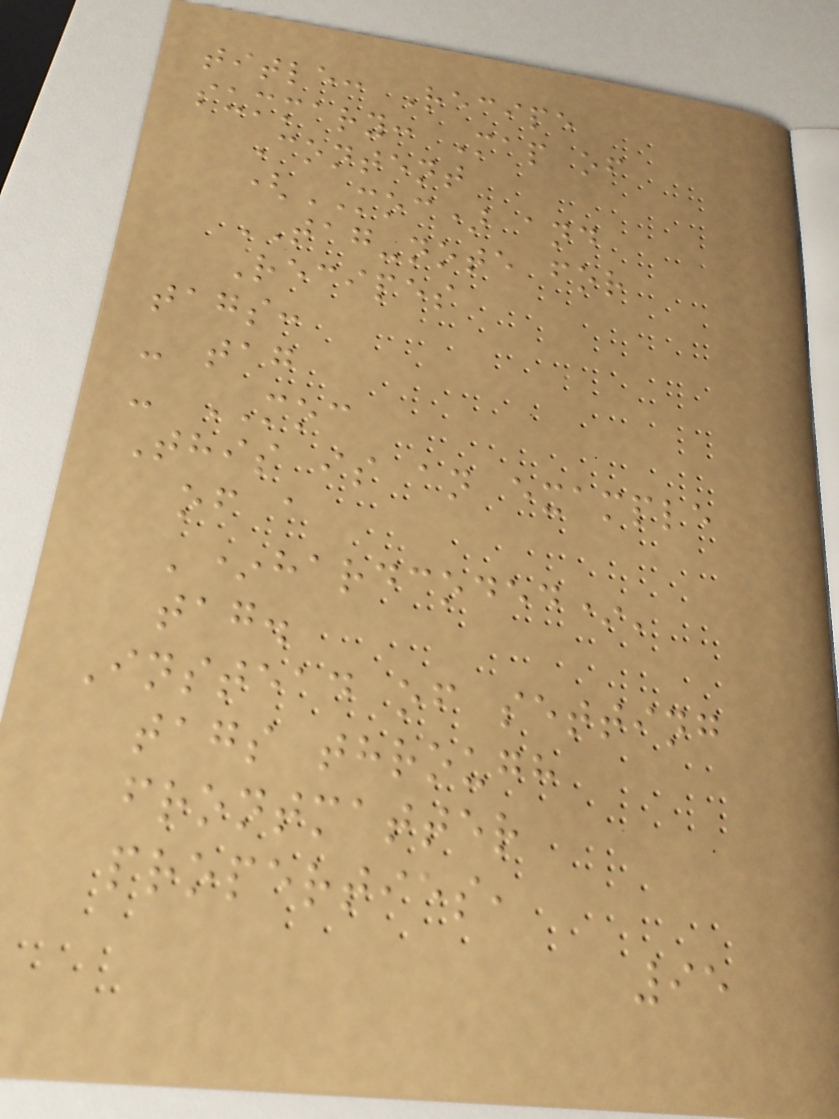title: Recipe
summary: Map of
Content
(MOC) and
TAG-note for
Recipes
tags:
- tag
- MOC
This is an example
of a
'*hardcoded*'
tag.
Instead of setting
tags through
frontmatter
properties,
95
